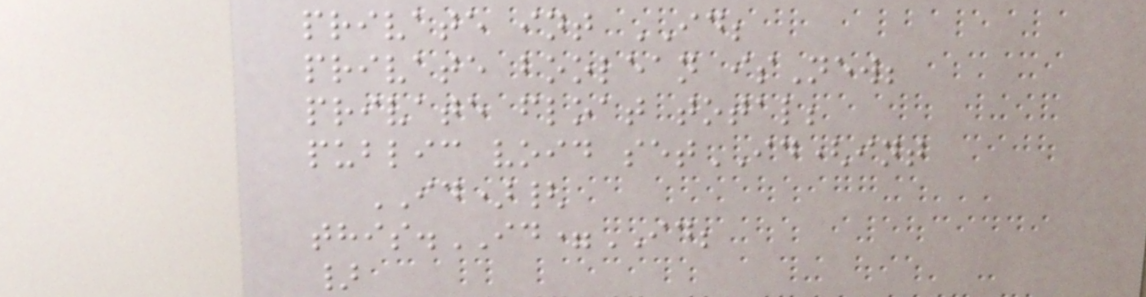private int ID;
private boolean isNew;
private float total;
public void setID(int
ID){
this.ID=ID;
}
